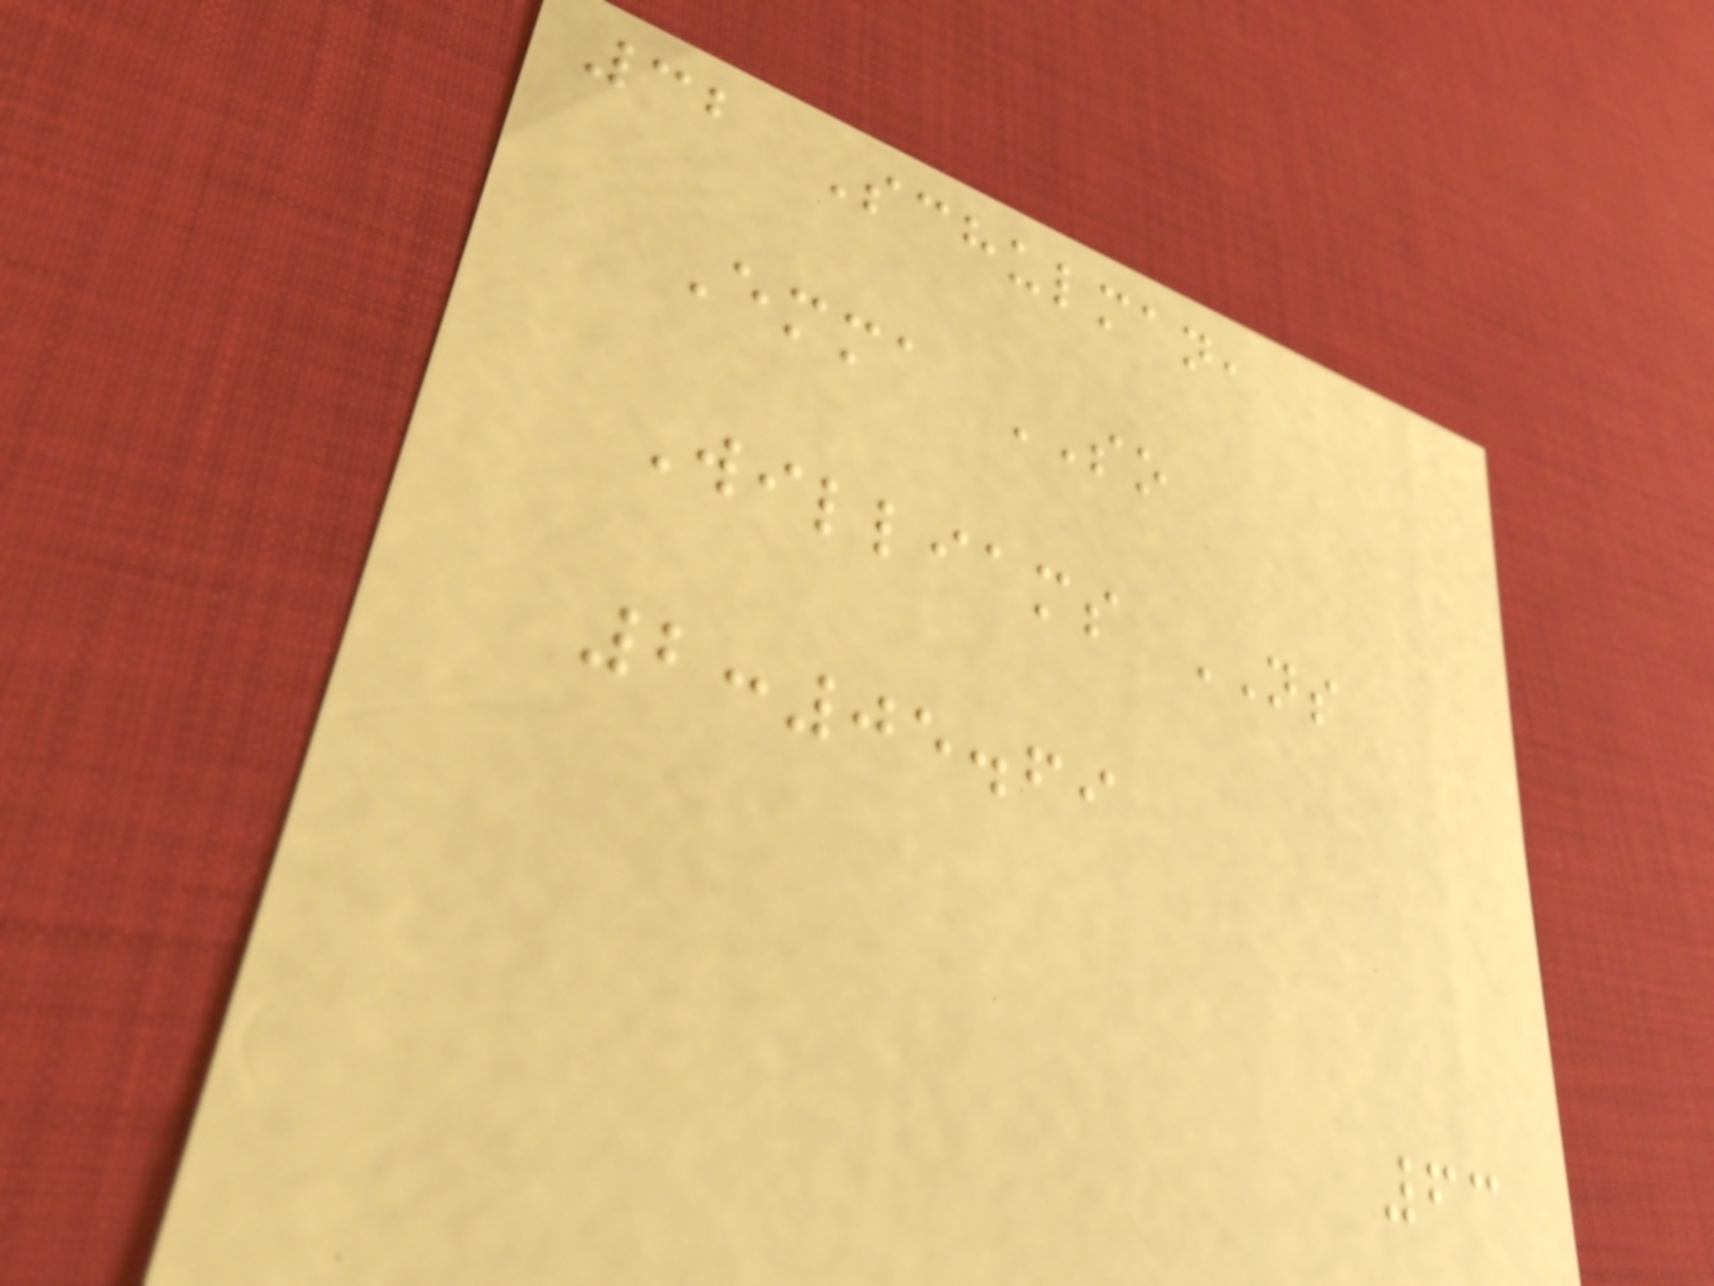32 Schulman,
Emma SO
Williams NS
2:05.69
63
